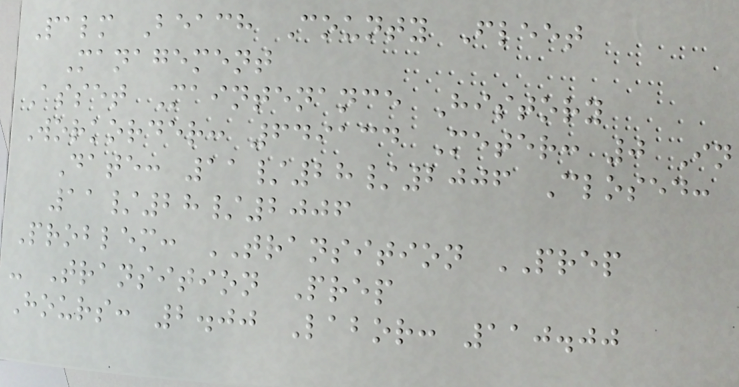Palm Beach County Fleet
Management
Asset Maintenance History
Workorder: 649134 Meter: 0 In
Date: 11/28/2006 Closed:
11/28/2006
Problem: TRANSITION PREP
- Transition Prep
Hours: 2.00 Labor: 110.00
